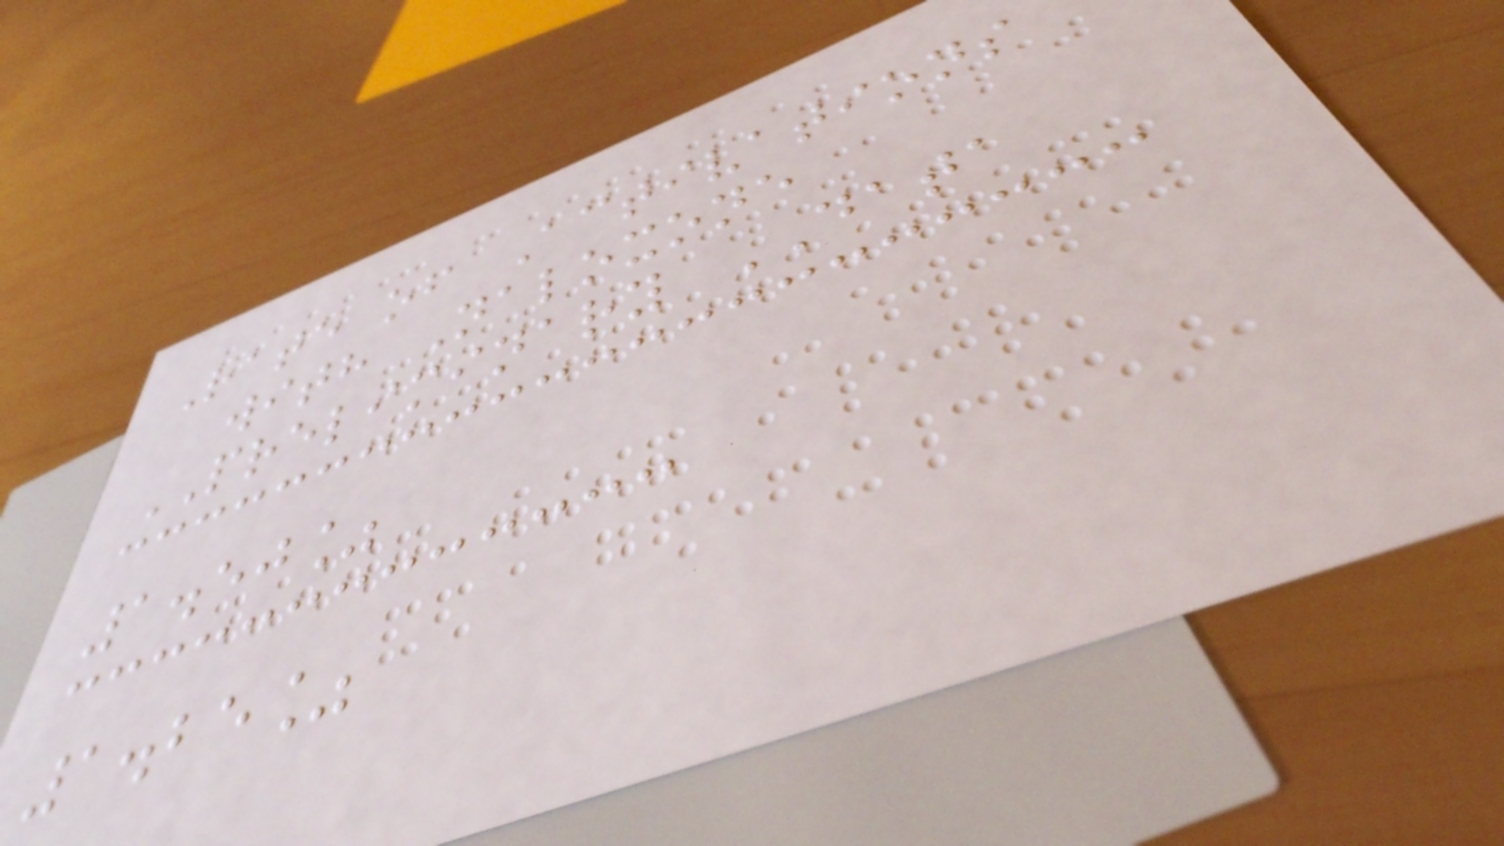Rate of Activations
with Naloxone
PRELIMINARY DATA
1.50%
1.25%
